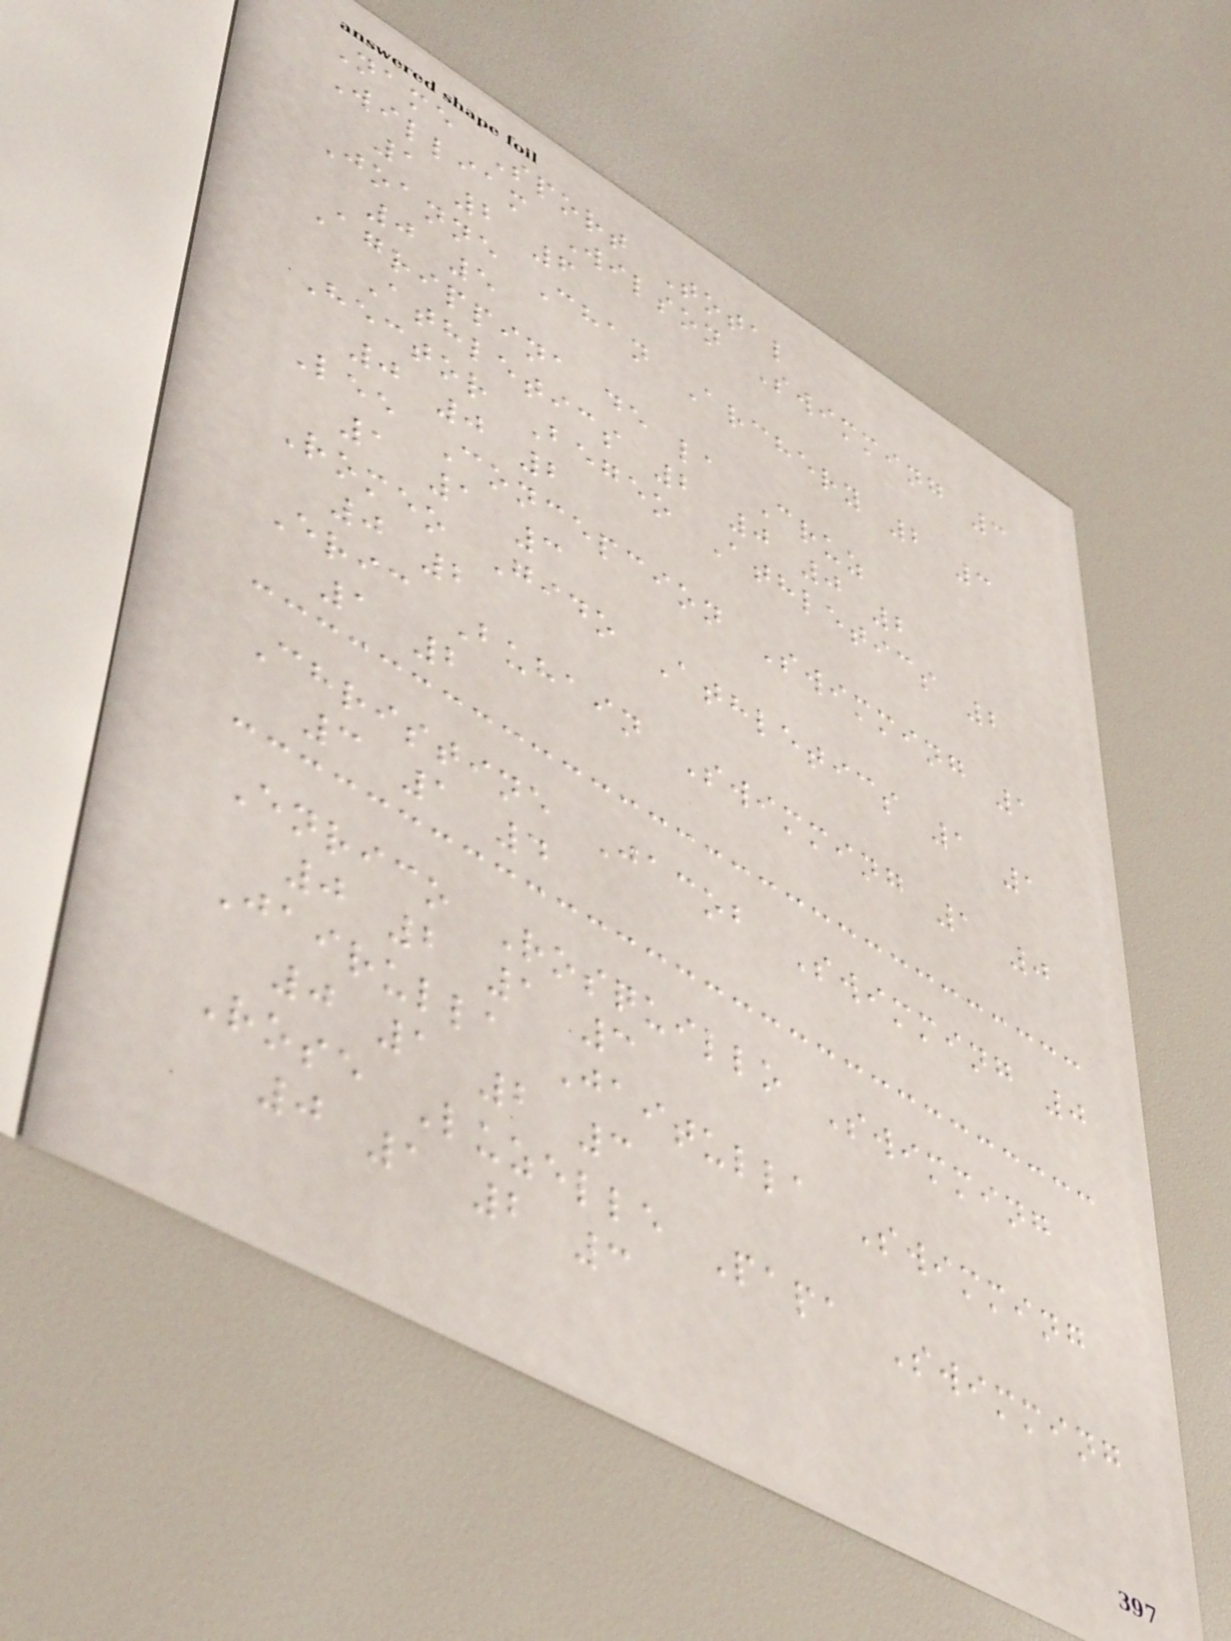Name Sport Total
William Wilson Swimming 3
1 2 6
Joanne Chan Archery 2 3
0 5
Agrippina de la Cruz
Athletics 2 0 0 2
Hector Begeo Athletics 2
0 0 2
Lee Concepcion Swimming 1
1 1 3
Romeo Gido Athletics 1 1
0 2
Eric Buhain Swimming 1 0
1 2
Christine Jacob Swimming 0
3 1 4
Enrico Rosquillo Swimming
0 2 1 3
Jairulla Jaitulla Swimming
0 1 2 3
Rose Luzelle Papa Swimming
0 1 2 3
